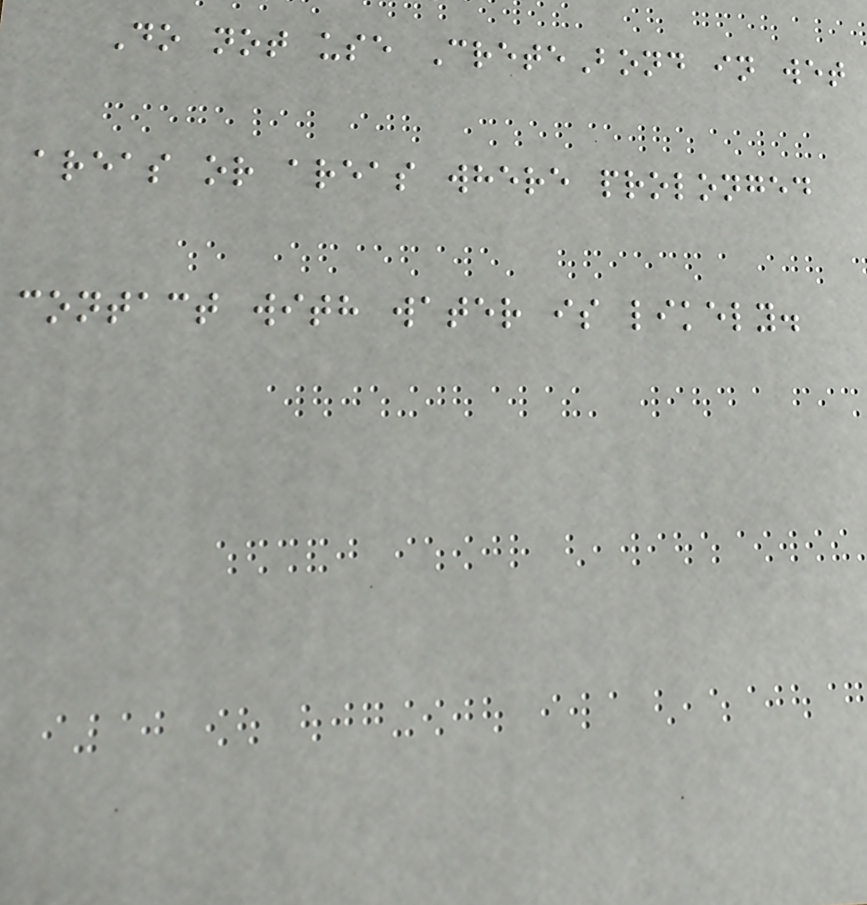Do not use CreteBond in wet
areas or areas where prolonged
contact with water is likely.
